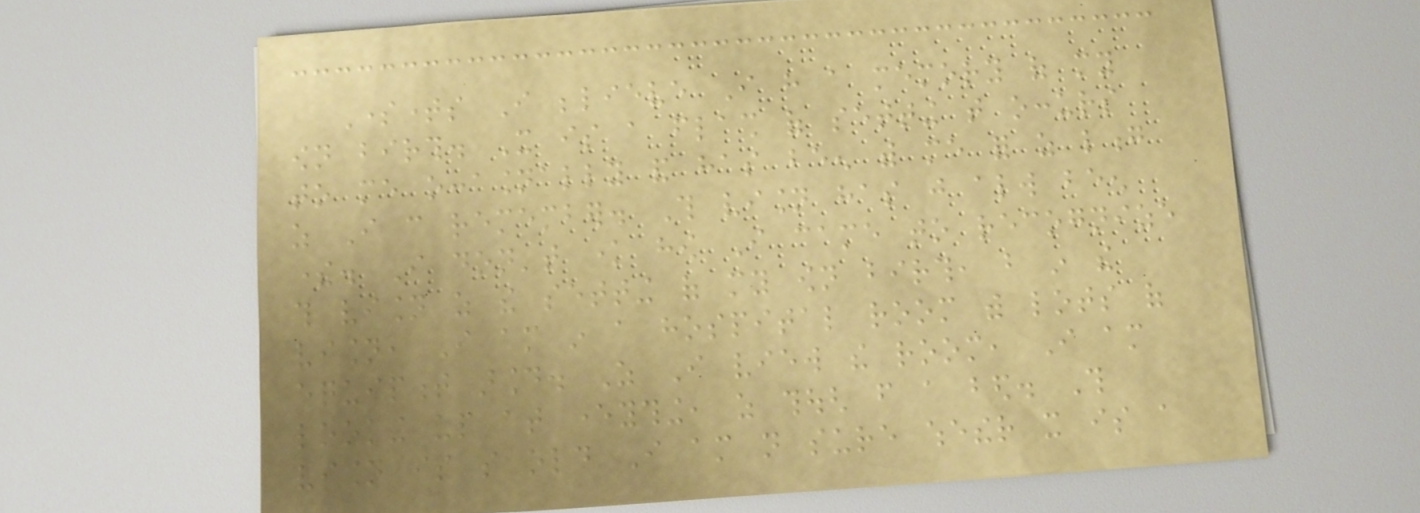Sometimes I believe I have a memory of my
own birth. It is a flash of setting that occurs
to me occasionally and has been with me for as long
as I can remember. This vision has just always been
there. I don't know how I came to recognize
this vision as the setting of my own birth, but in the
vision, I am in a hospital room with lots of
equipment around. As I view the room, I am
looking up at everything, as though from a bed. This
vision is so old I am not sure whether it is a
